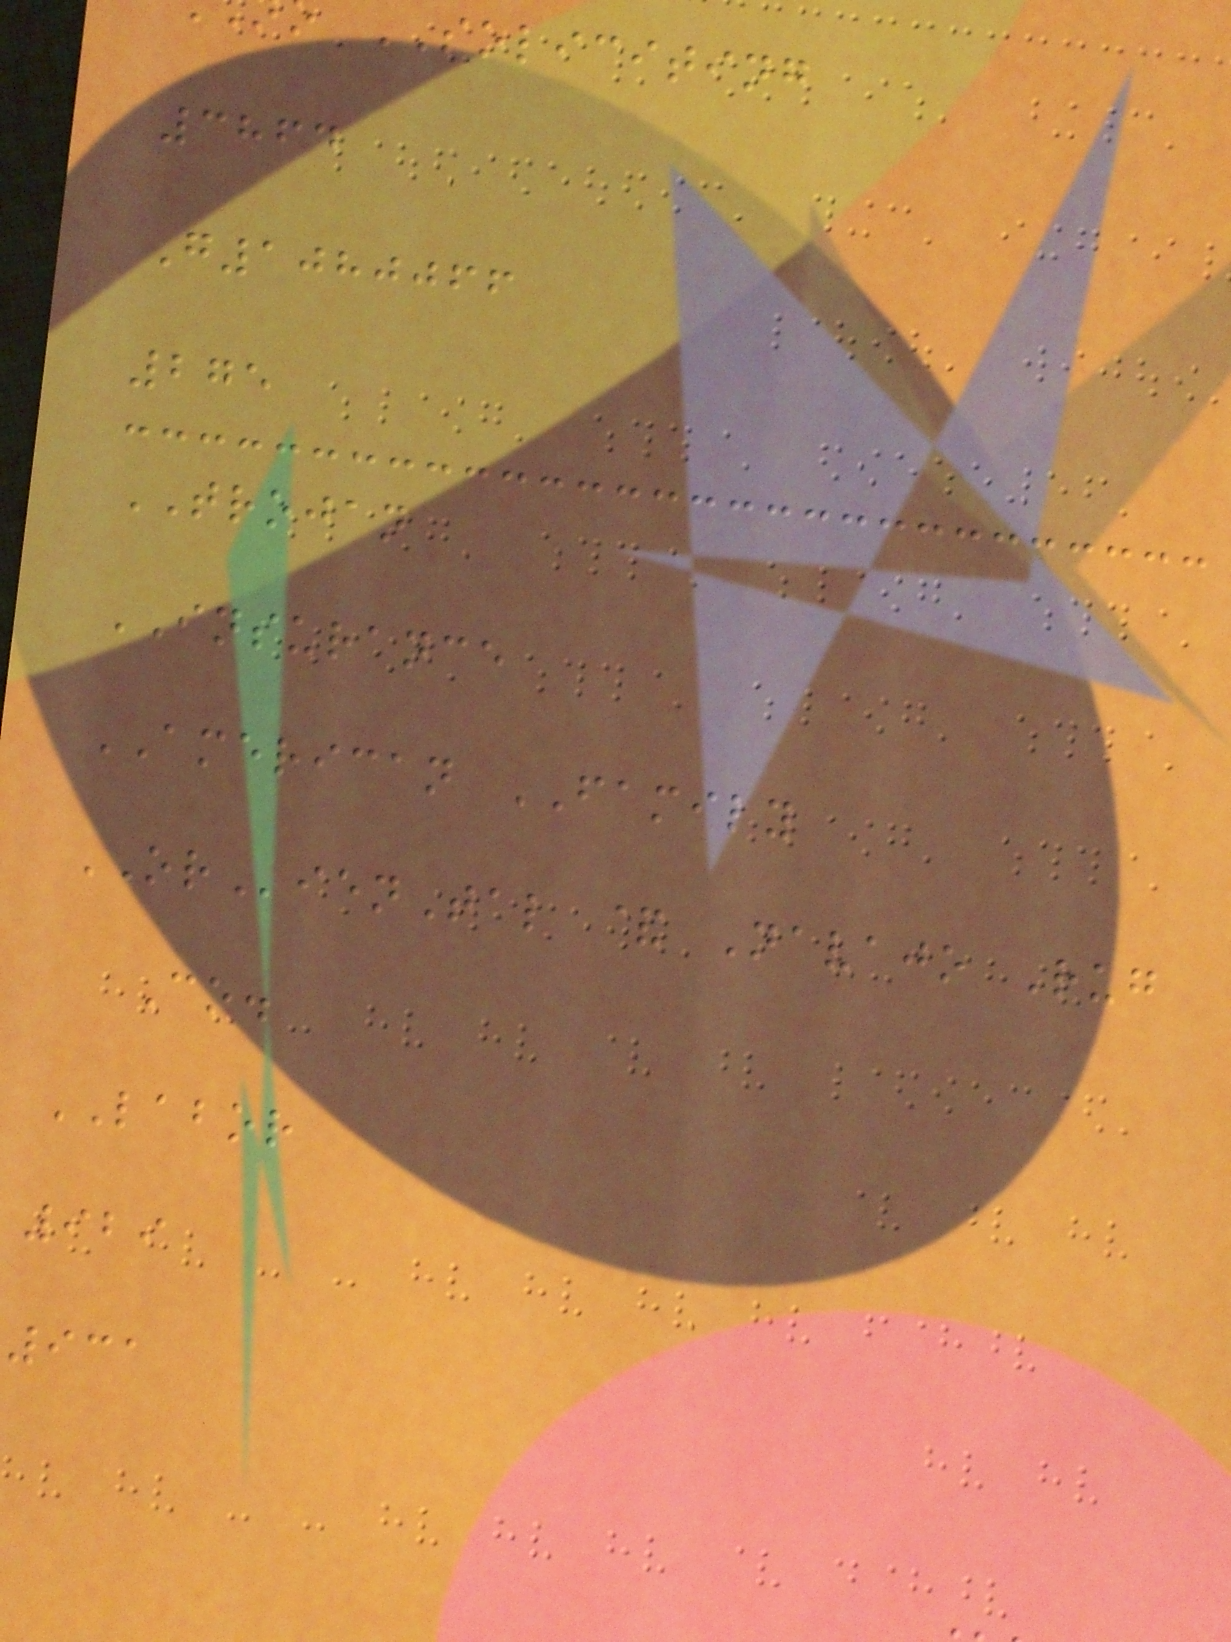SOLICITING
3864
G1080066
275
TROJAN
INSURANCE
AMERICAN FAMILY
ORienTal & Navajo Rug
Co.
LABOR
929
931
